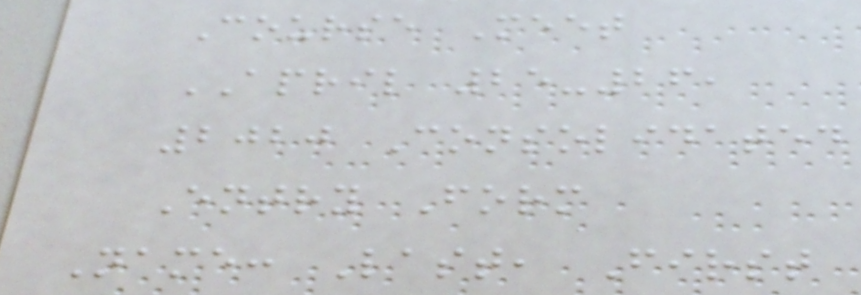Course Meet
APRIL 25-26,
2020 Consolidated
Entry Form
Name: Last, First
